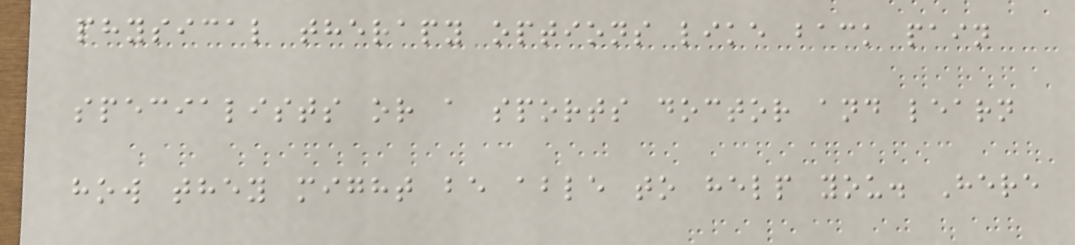physical therapy options like back pain
specialists or a sports doctor and learn
how they might be able to help you. Here
